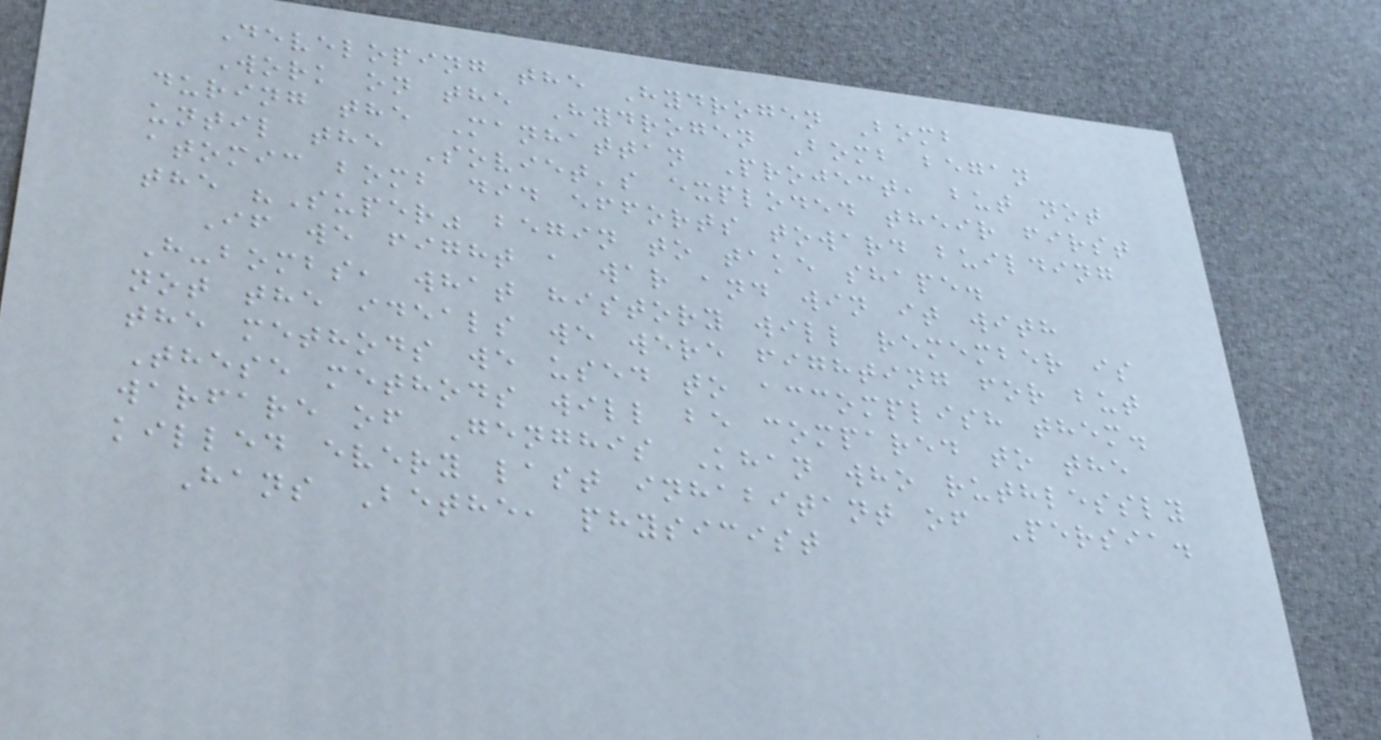Developing the Hydrogen Bomb
Work on the Hydrogen Bomb began
during the Manhattan Project, but not
until the Soviet's exploded their first
atomic bomb did efforts toward building
the "Super" begin to take shape.
If we fight a war and win it with
H-bombs, what history will remember is
not the ideals we were fighting for but
the methods we used to accomplish them.
These methods will be compared to the
warfare of Genghis Khan who ruthlessly
killed every last inhabitant of Persia.
Hans Bethe, physicist
